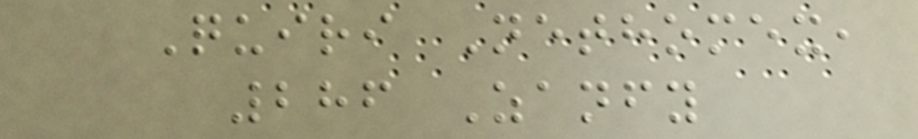Quiri Nethomex,
286 Zanfy
